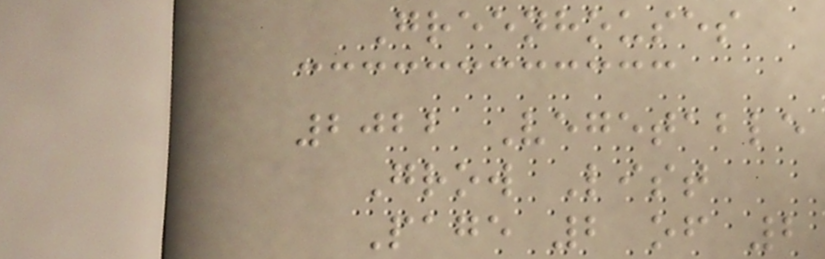Greenhouses
2022 Vegetable
Grow List
Page 2 of 2
